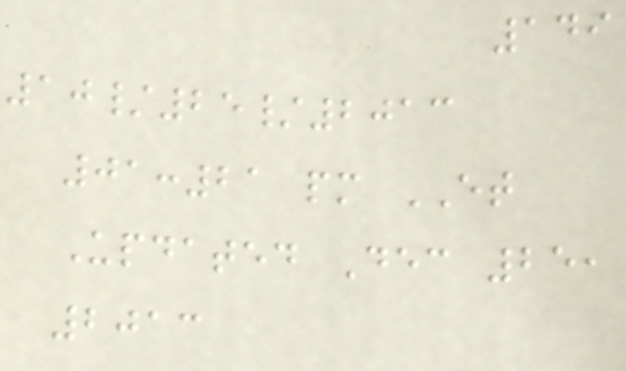149
10/25/2013
01:21 pm ET
Updated Dec 25,
2013
